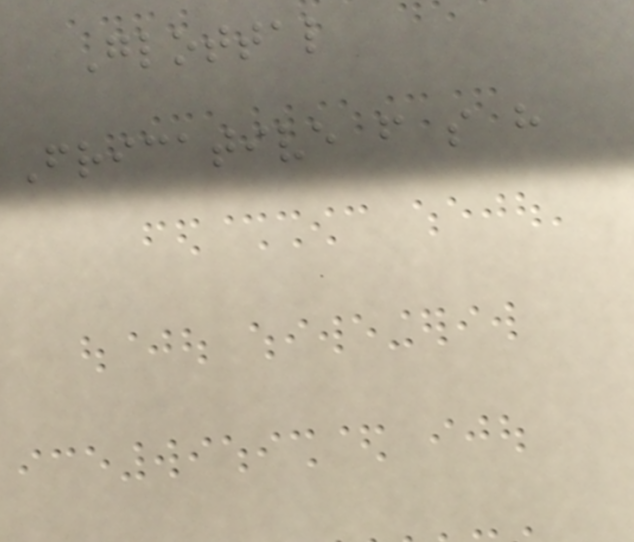Glottal
Fricative f s h
